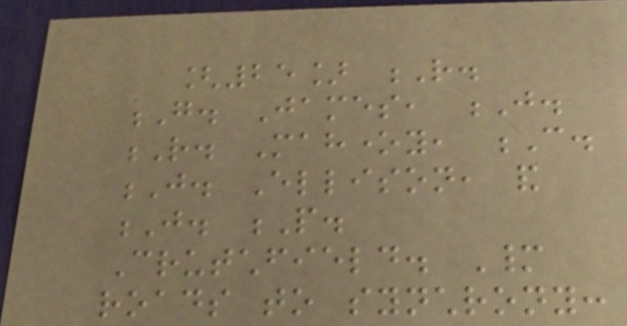[25] R.
G. James, J.
R. Mahoney, C.
J. Ellison, and
J. P.
Crutchfield. Many
roads to synchrony:
